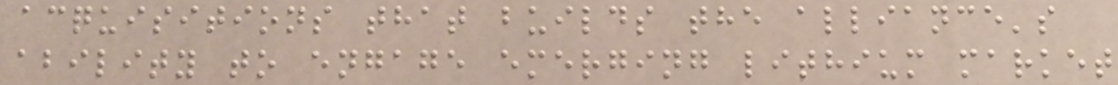acquisitions that builds the alliance's
ability to engage emerging lithium market
